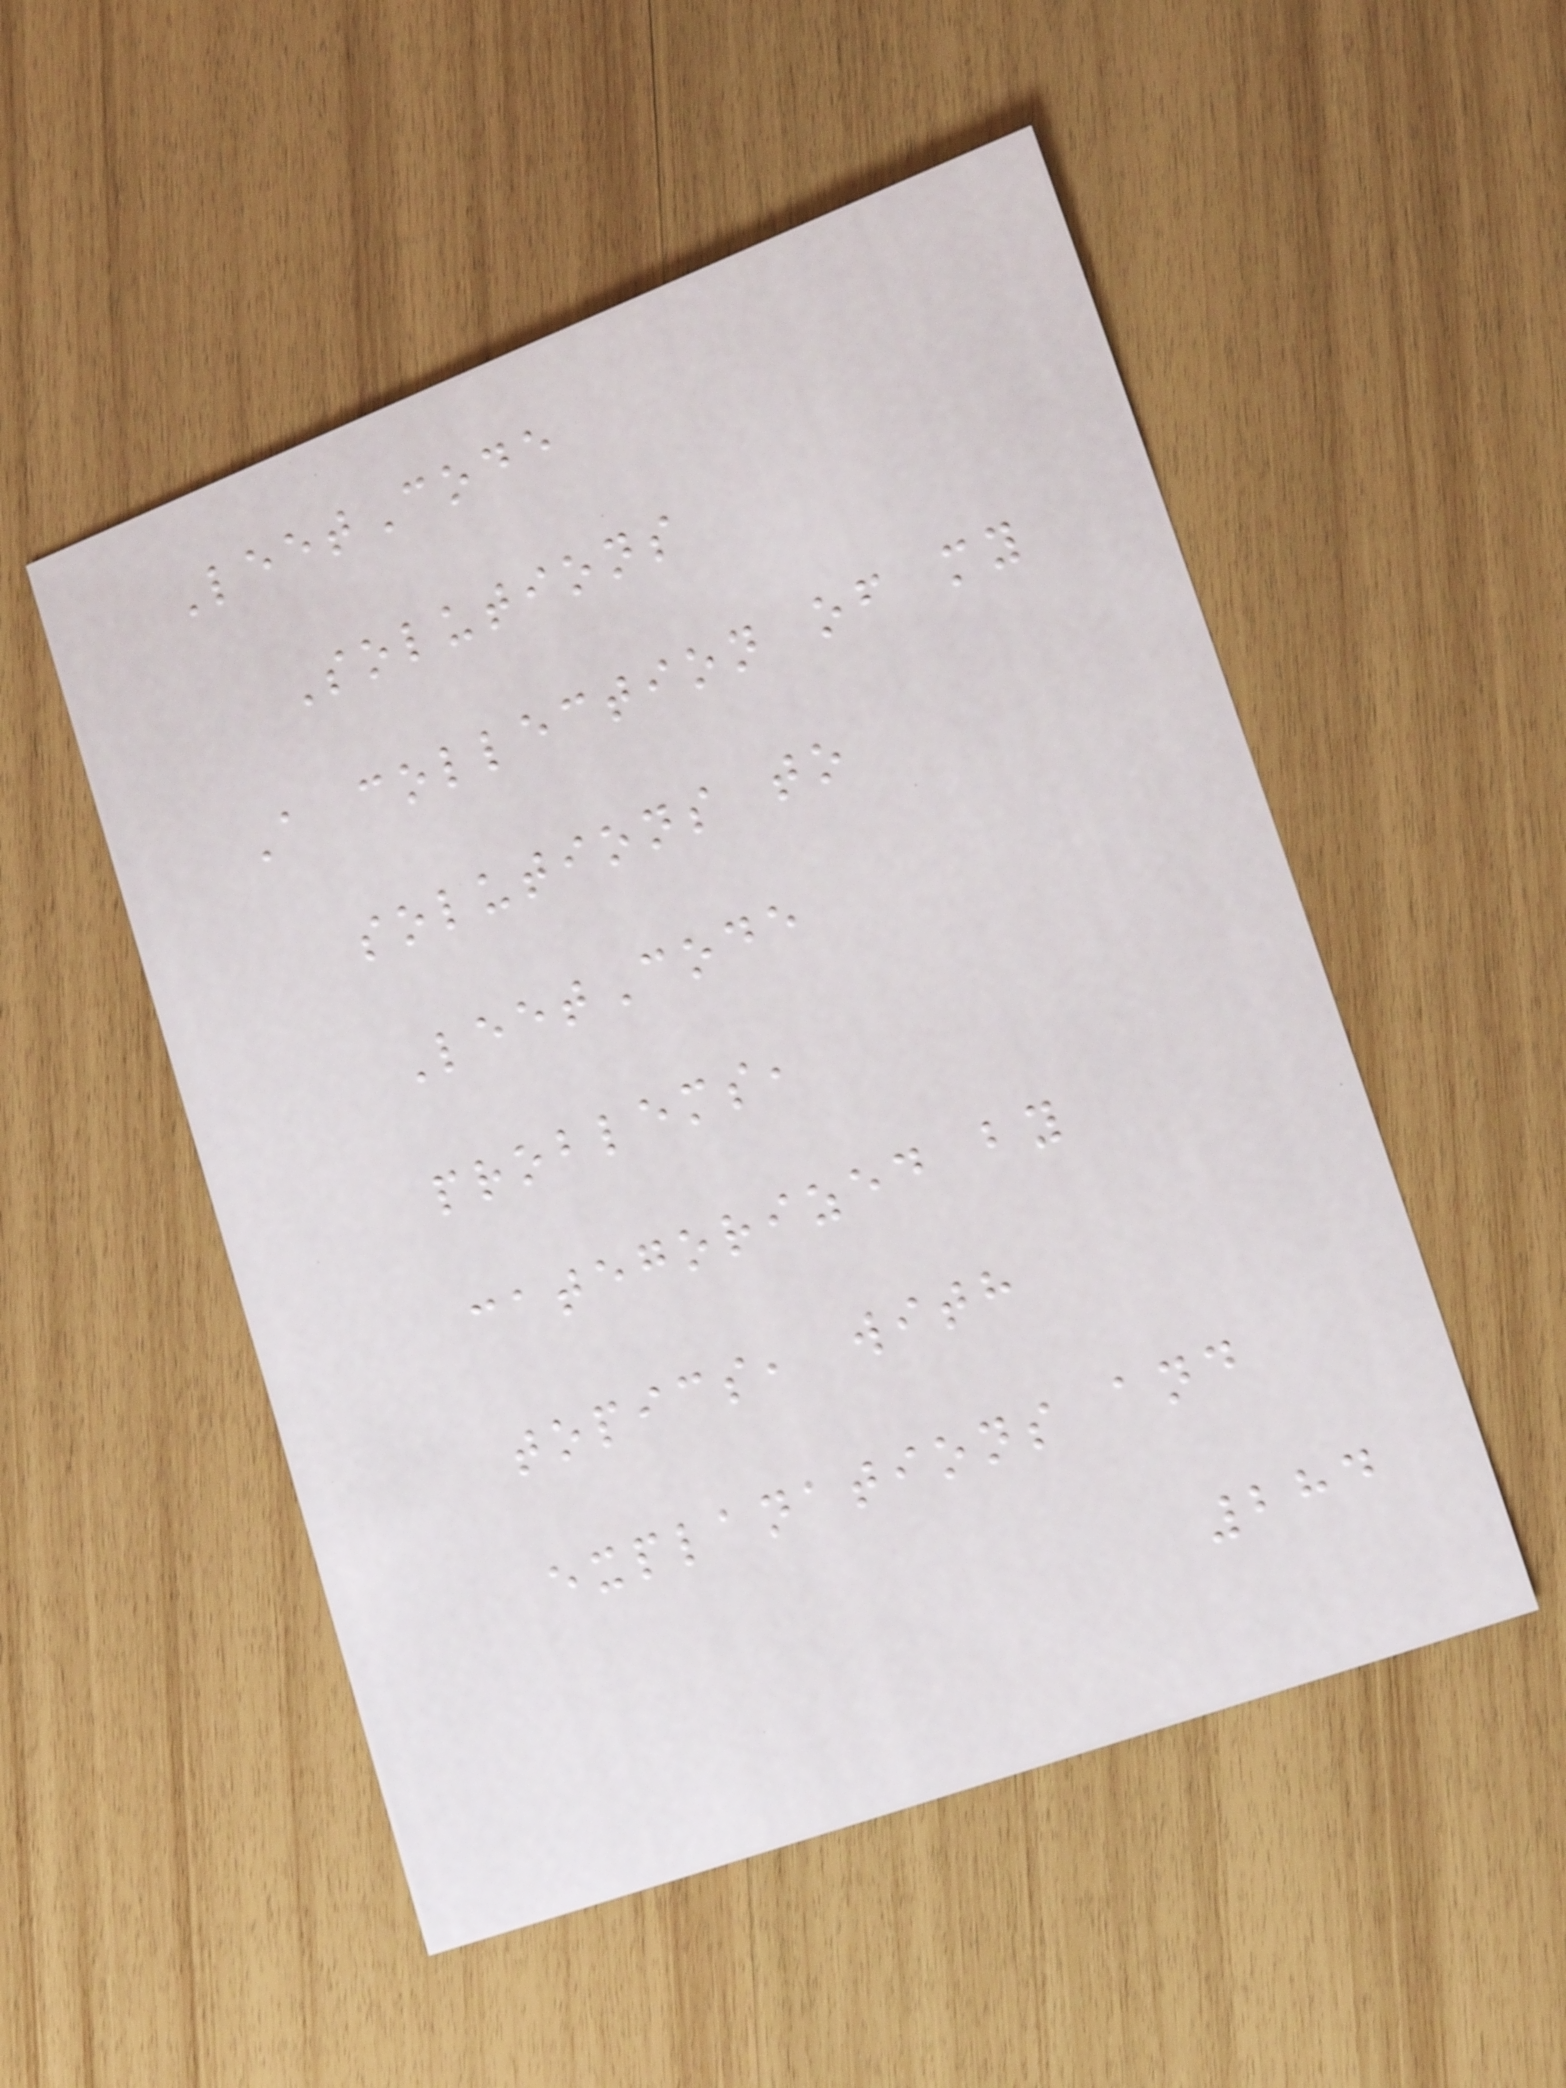LeetCode
Solutions
A collection of my
solutions to
LeetCode
problems,
categorized by
topics, with
explanations and
284
